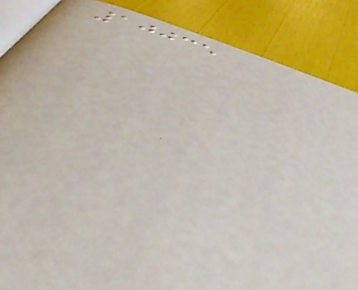10035
